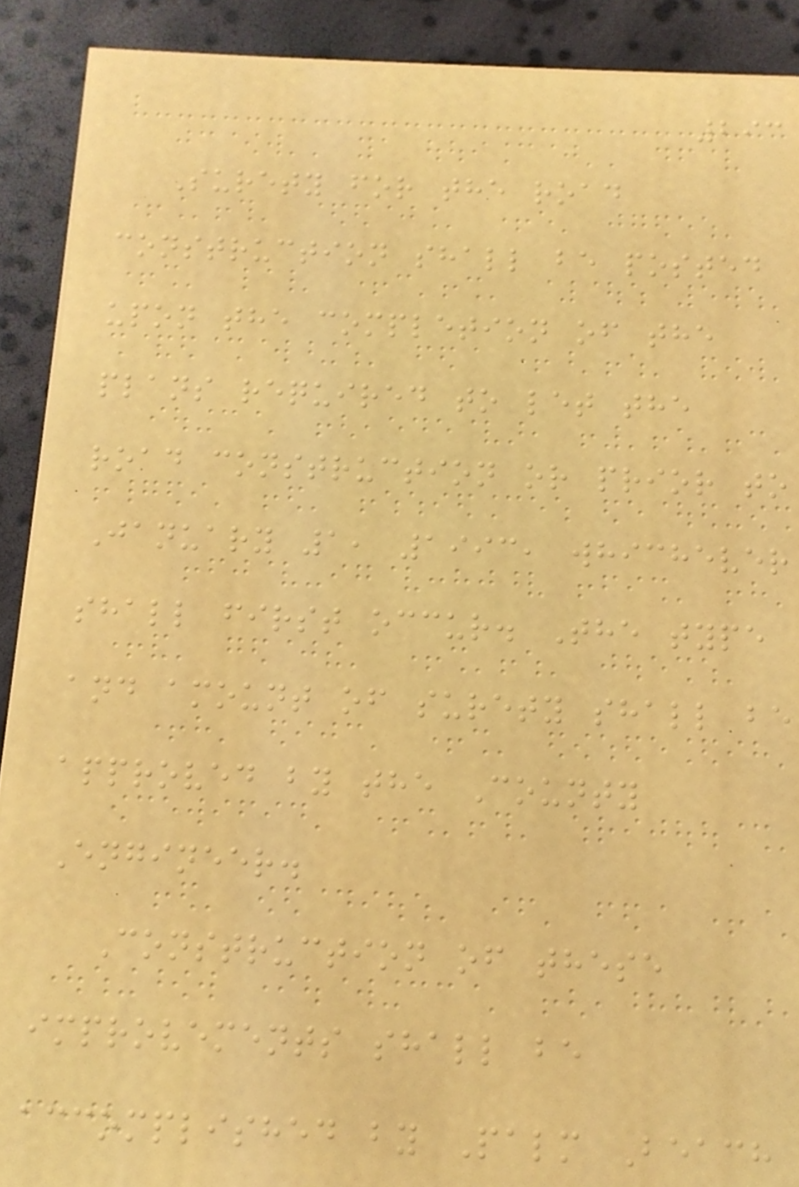293
Surety for the road
construction shall be posted
upon the completion of the
plans required to let the
road construction or prior to
January 1, 1993, whichever
shall first occur. The type
and amount of surety shall be
approved by the County
Engineer.
Construction of these
improvements shall be
accomplished by Palm Beach
